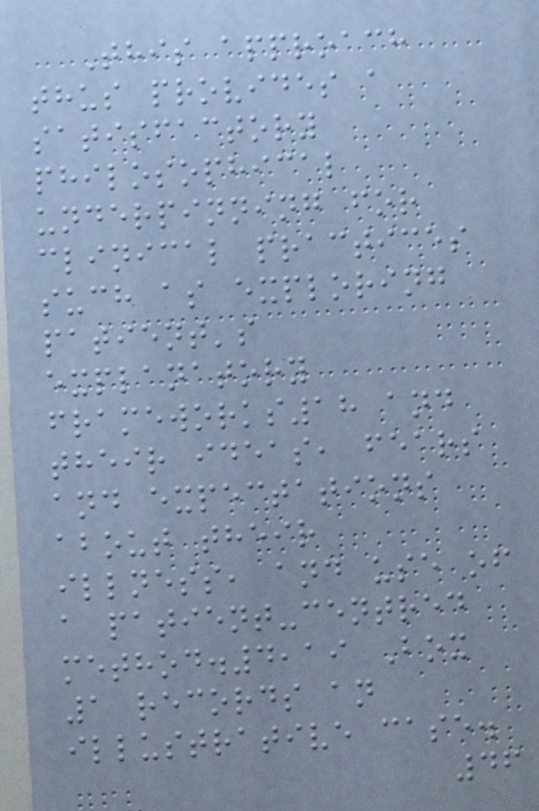This approach
thus provides a
satisfactory
philosophical
underpinning for
clinical practices
such as exploring
patient's
explanatory
frameworks18 and
their ideas, fears
and expectations
about their
illness, and use of
a patient-centred
method.4,19 Box
1 records an
illustrative case.
46
